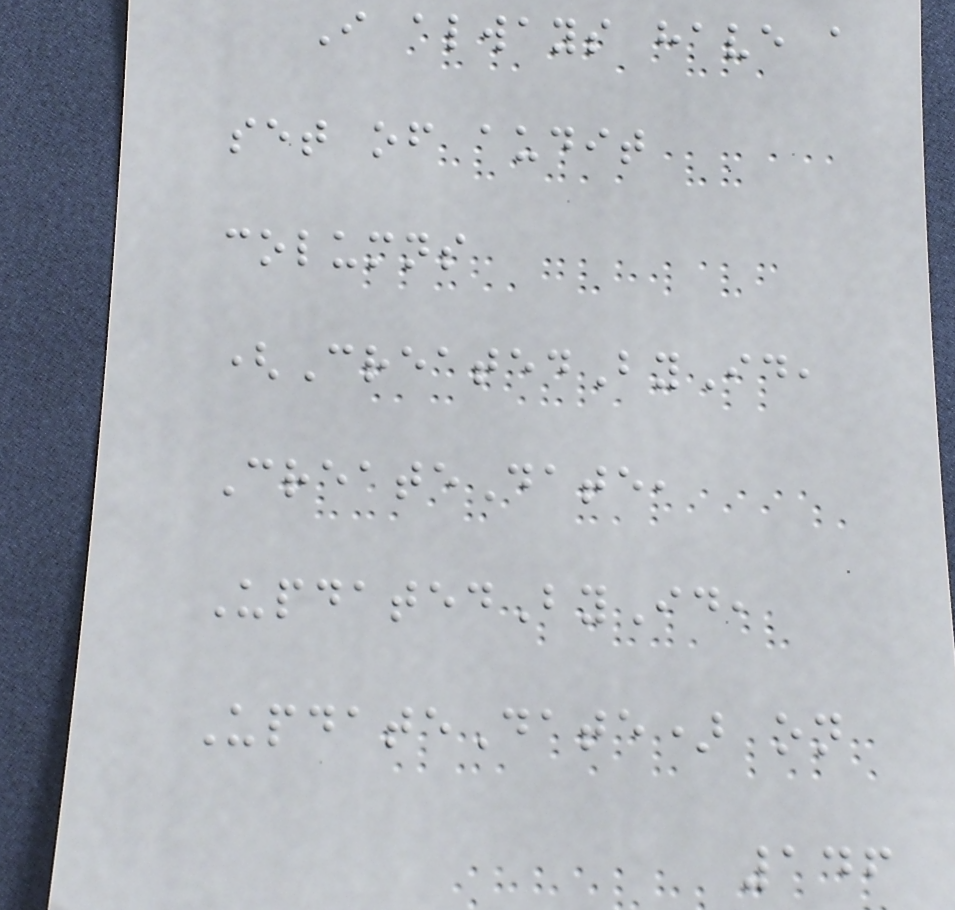I always have a
set of audit
columns
(CreatedById,
CreateDate,
UpdatedById,
UpdateDate) on
146
